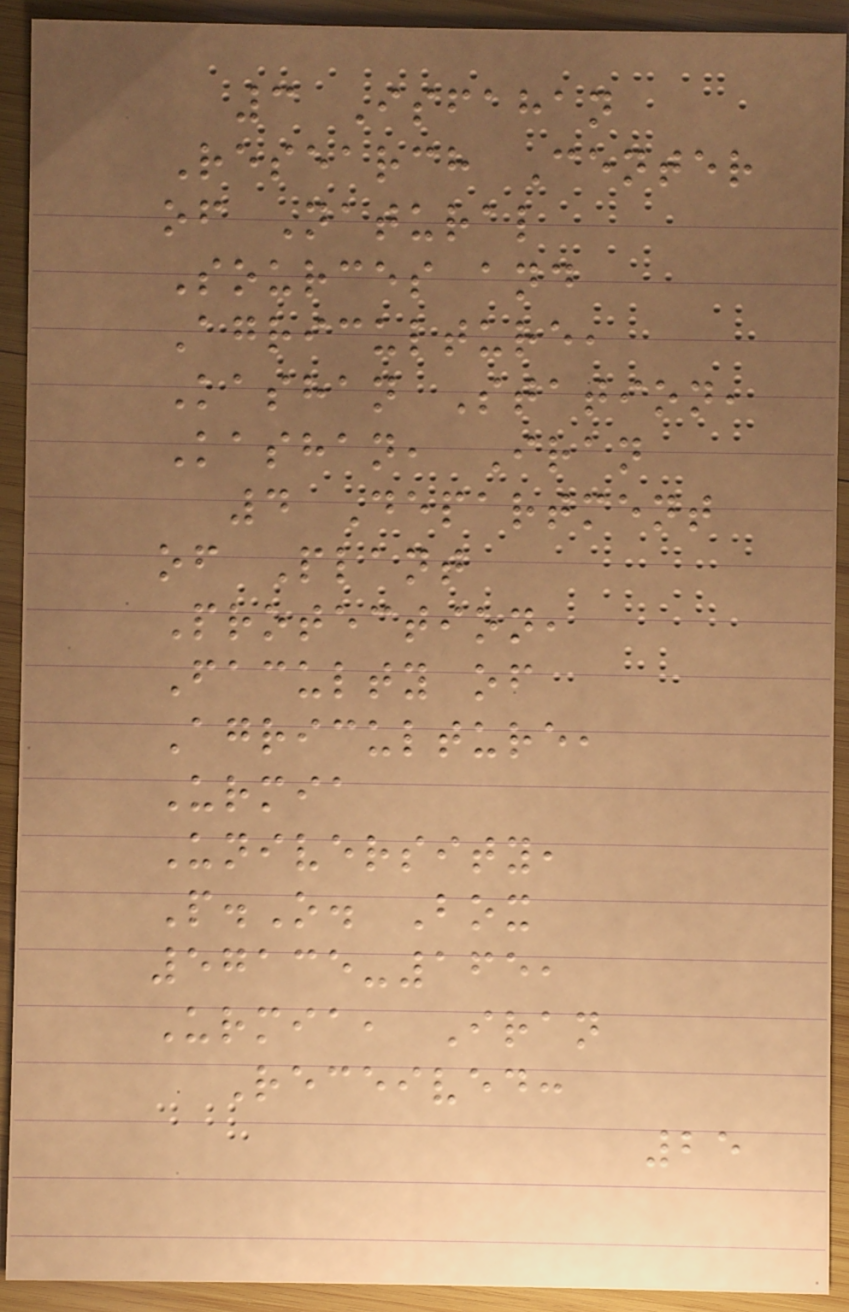3 Isfahan
Research Center
of Natural
Sources and
Agriculture,
Kashan Station,
Kashan, Iran
4 Department
of Plant
Protection,
Faculty of
Agriculture,
Urmia
University,
P.O. Box
57135-165,
Urmia, Iran
Received:
25
